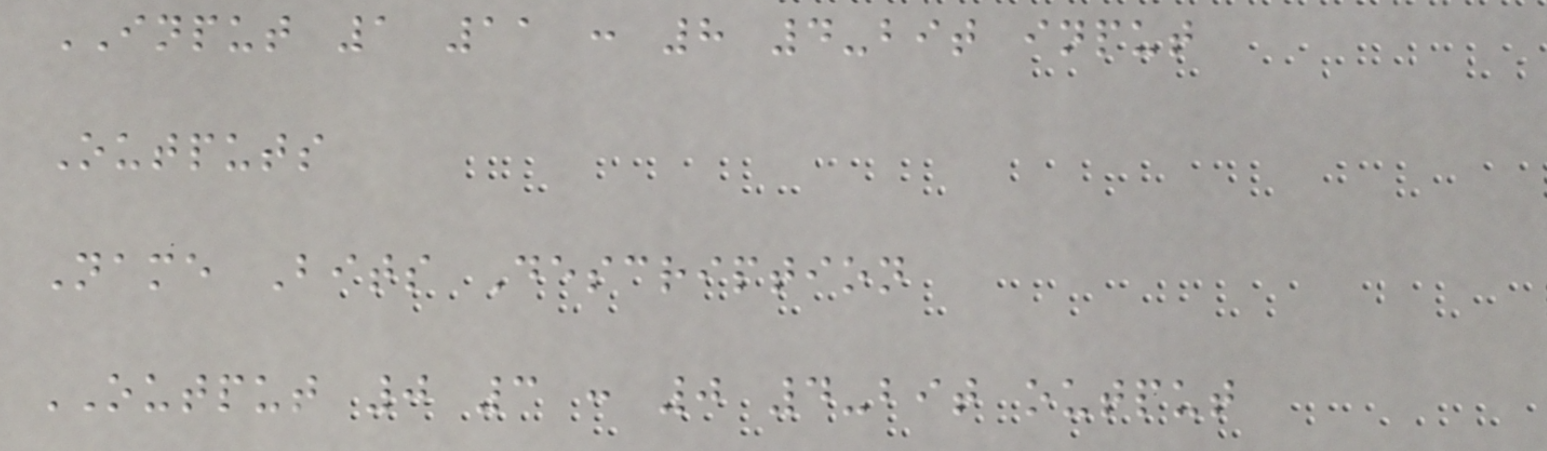INPUT 1 11 : 8 4-bit input
Outputs
Name Bits Description
OUTPUT 0 3 : 0 4-bit output
